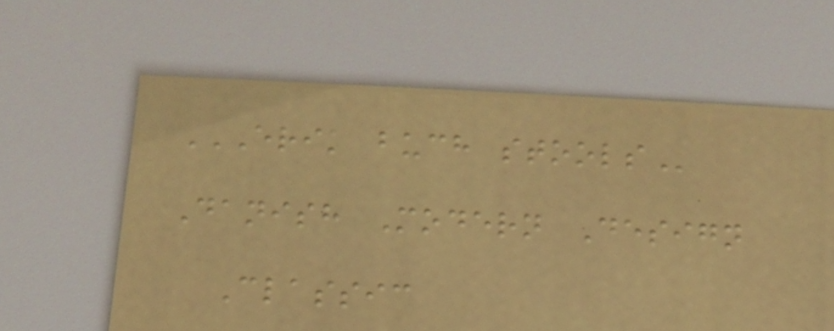ERIK BUCH STOOLS
Danish Modern Design
Classic
